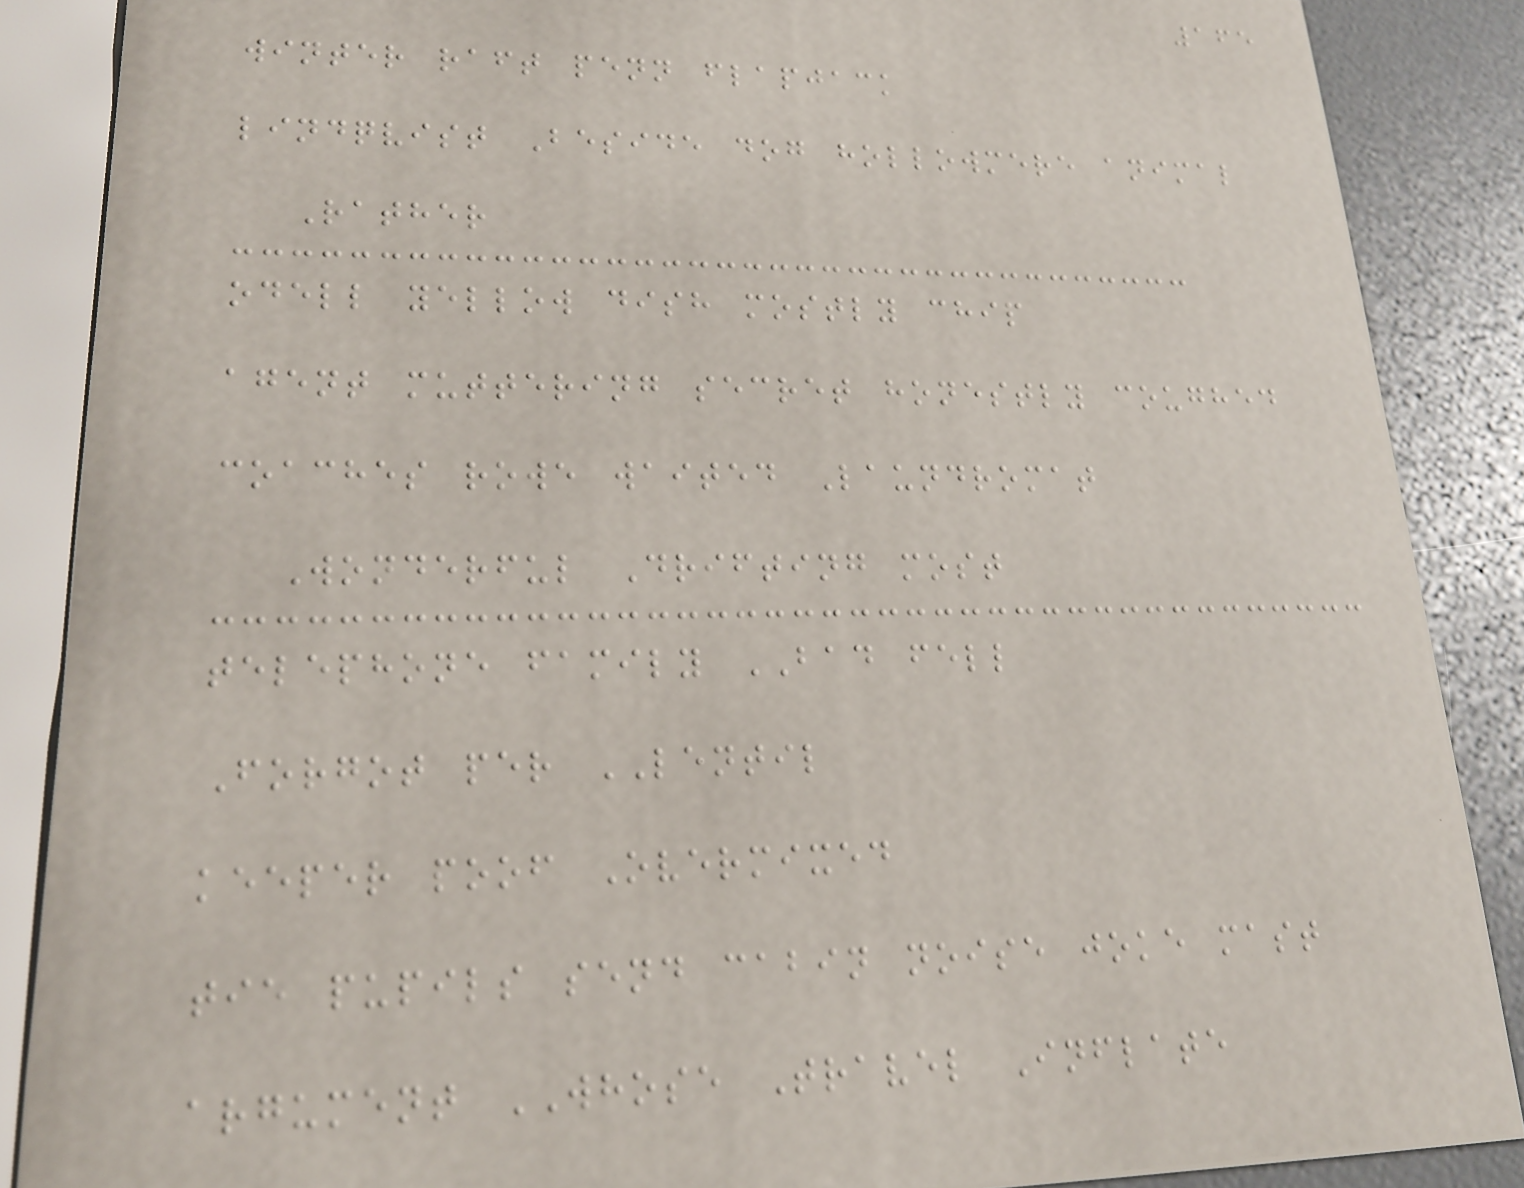165
winter raft penn flapjack
lindqvist Beside dog hollowmere animal
Rather
odell yellow dish mostly chip
agent muttering secret honestly coughed
coaches rowe waited Laundromat
Wonderful Drifting most
telephone family BAD fell
Forgot per LENTIL
keeper poof Overmixed
tie pupils send cabin noise joke mast
argument WHOSE Travel Inflate
